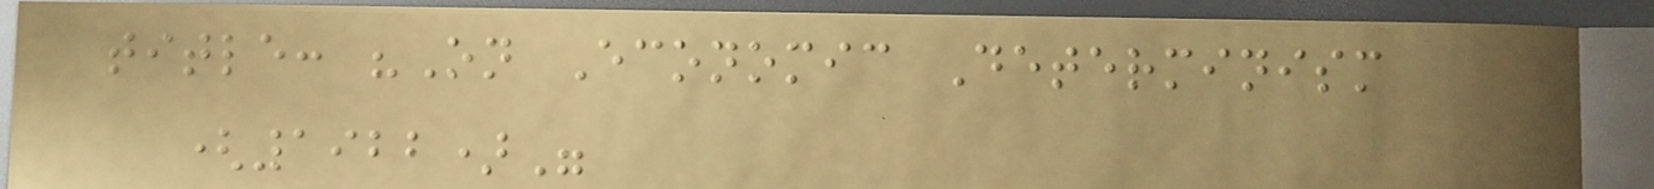title: "On Economic Determinism
(1922)"
